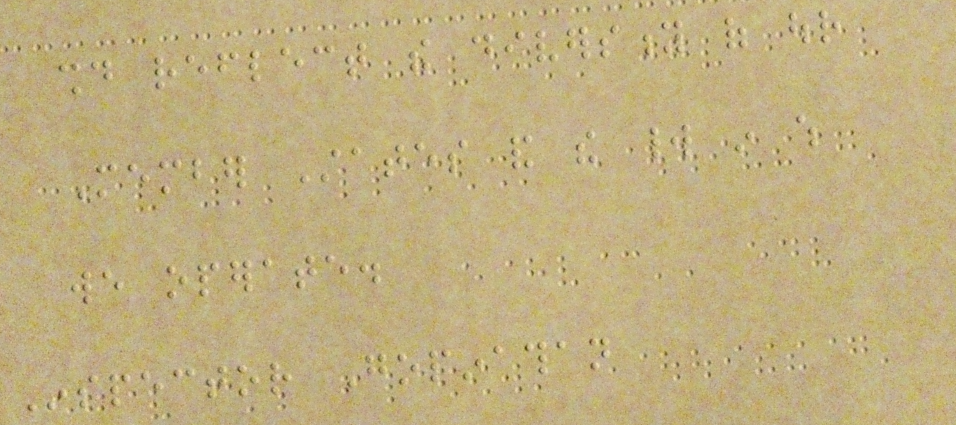should reflect the diversity of our
Member States and the world in which
we operate.
Inspector Gopinathan
